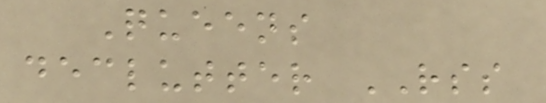Queens
declutter RSS
